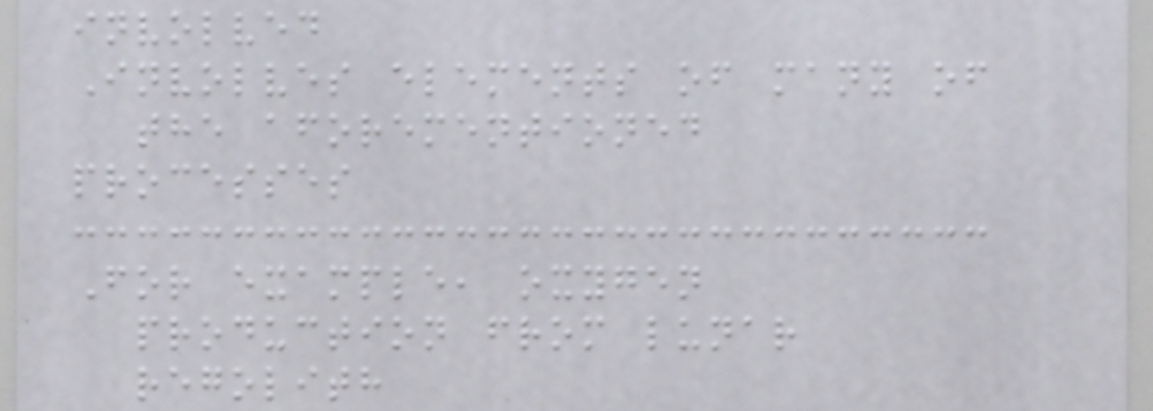involved
Involves elements of many of
the aforementioned
processes
For example, oxygen
production from lunar
regolith
